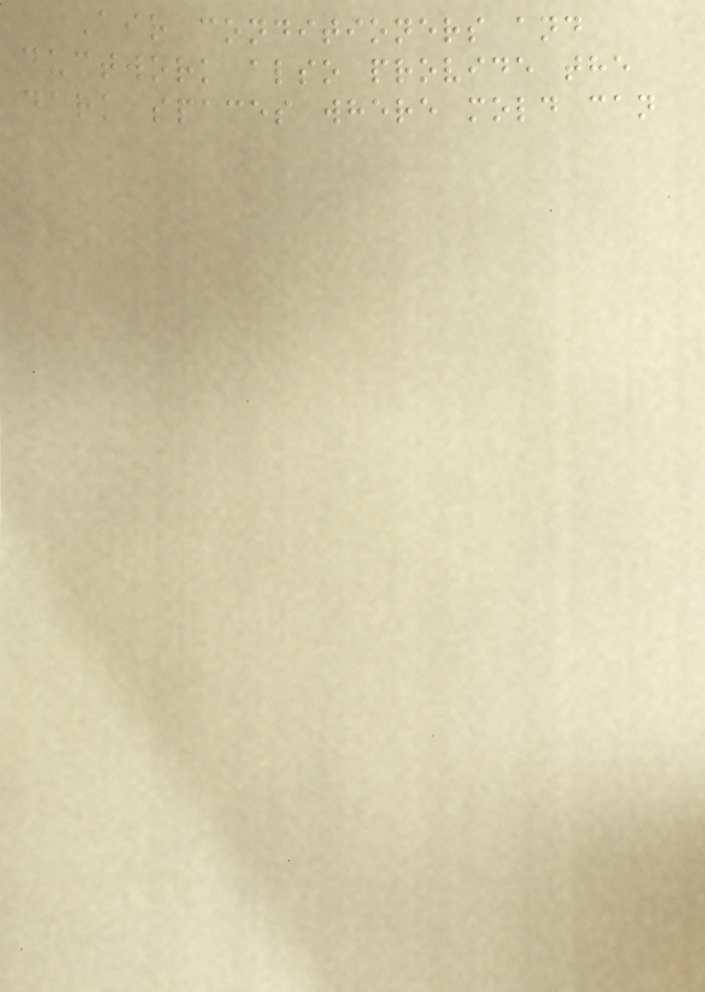Air conditioners and
ductwork also provide the
dark spaces where mold can
